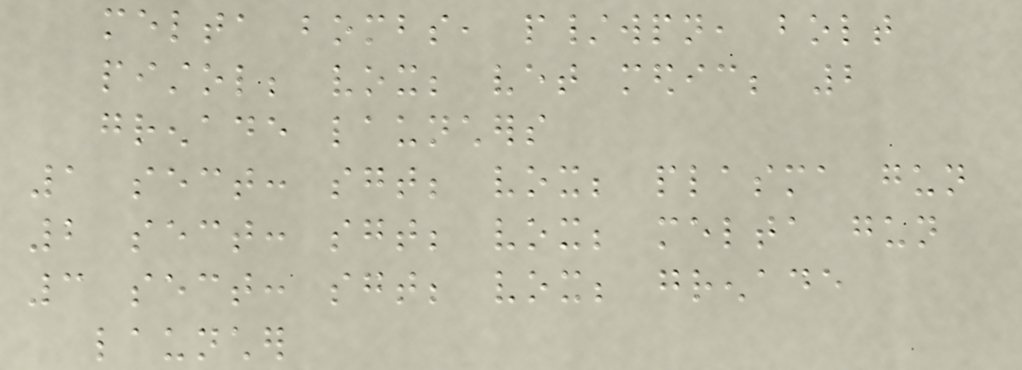melta bombs, p/wpn, bolt
pistol; vox; vet medic; 2
grenade launchers
1 sect: sgt; vox; plasma gun
2 sect: sgt; vox; melta gun
3 sect: sgt; vox; grenade
launcher
